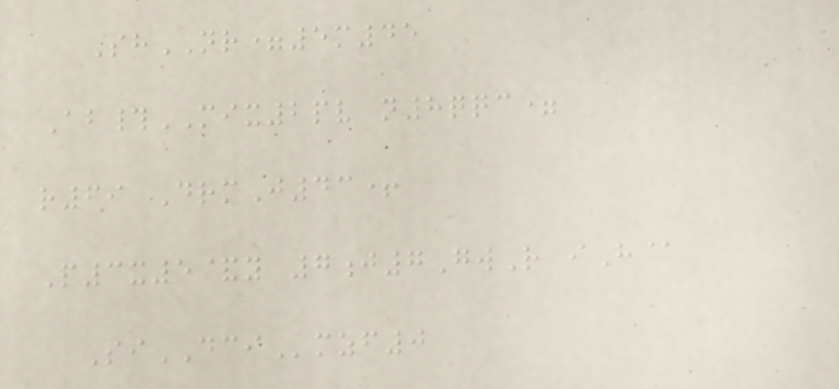ShNR=5m45
Ab#MIX2pv n8qqc=
r69 DrmJ43+
P3x5&y 7j7GwR iH@
SiDCImzf0
